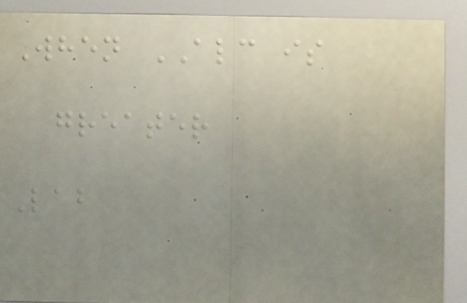When ALC is
greater
Lab
